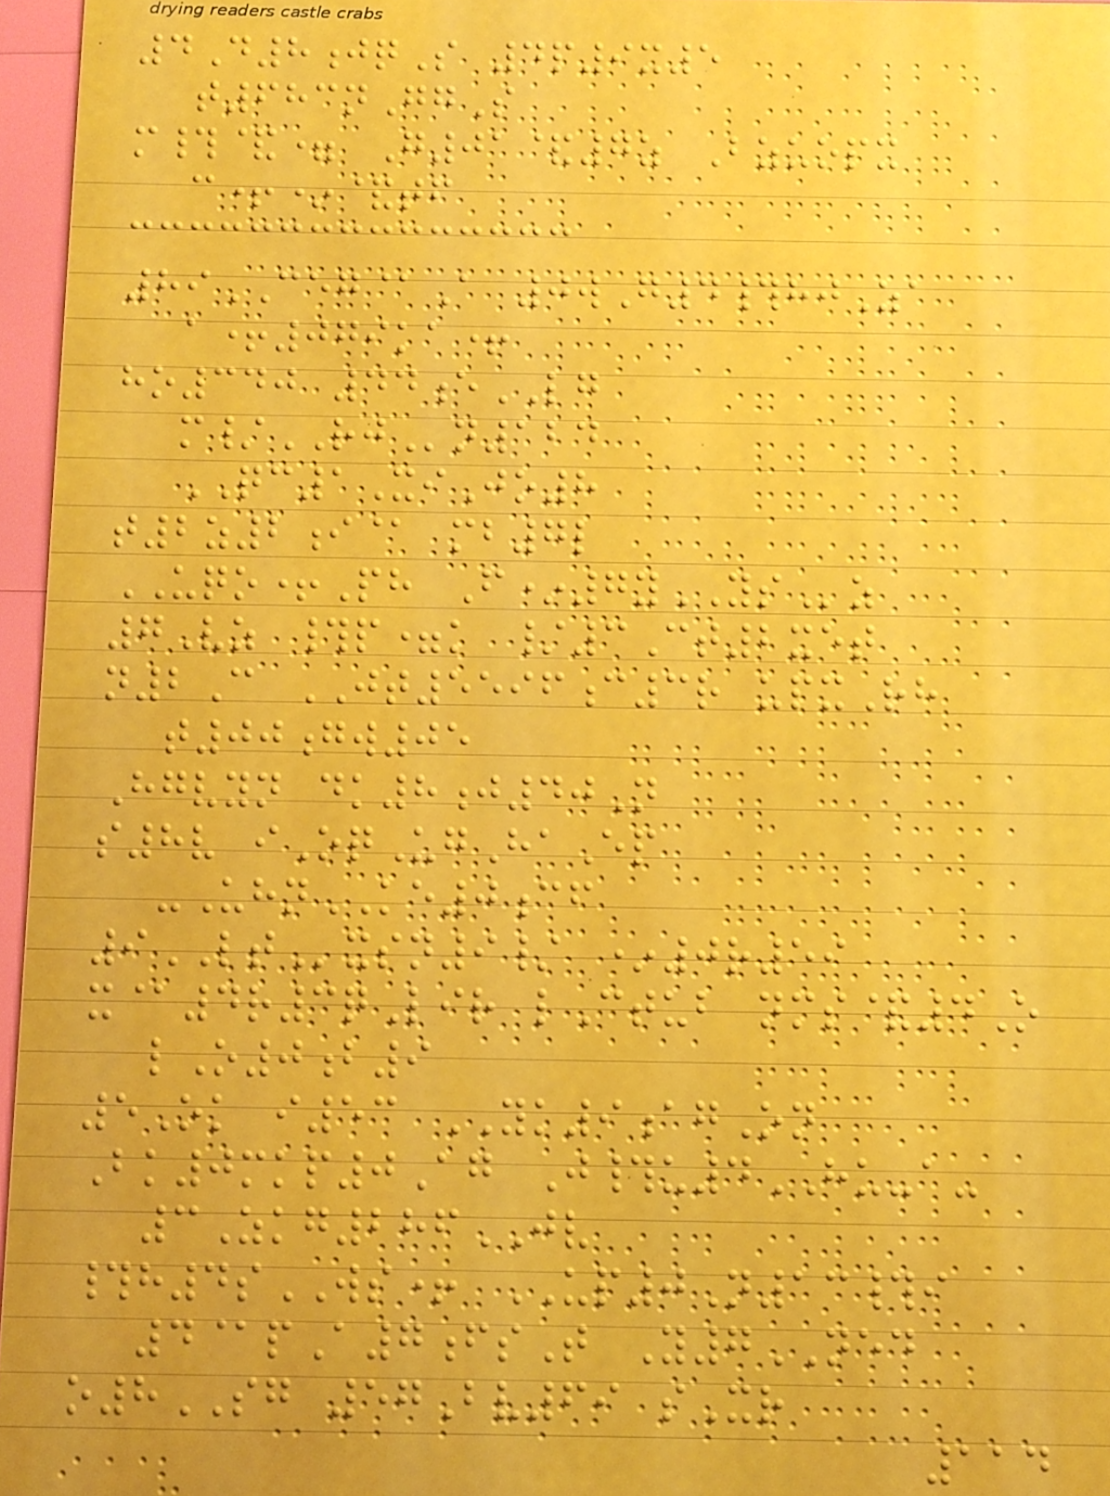4D8jqS 4p9x5
t683nGgS
m#&= G01&7z Bzuopx
c+*&tf
89CEG@A 0wG4#hjZa
a+079ka+
ho340 44eLG
m/RJn124
QC1XiJo8
t2z2i@ mb7l
UQO+Ph F*7yYSz
7Vz #p=k /3Ct2xet
n2C JT5596c3r upxRh
t00gw05
Hgvyn dk8j40N
s8v iOqUgHaEp
-UhnKE0cf
9LTxsn9/ *0r59
x@4r3qLir lCtub nms&4O
lO0b9
5Ok i53 YK9agOn
Bk0mkp0Ag J#u4HU-a-
3Zkg286JV
#h4sWS+ UP0N13#i
4@pA7fsT Y7NED
o8SG 57Bv69 sXr
114
